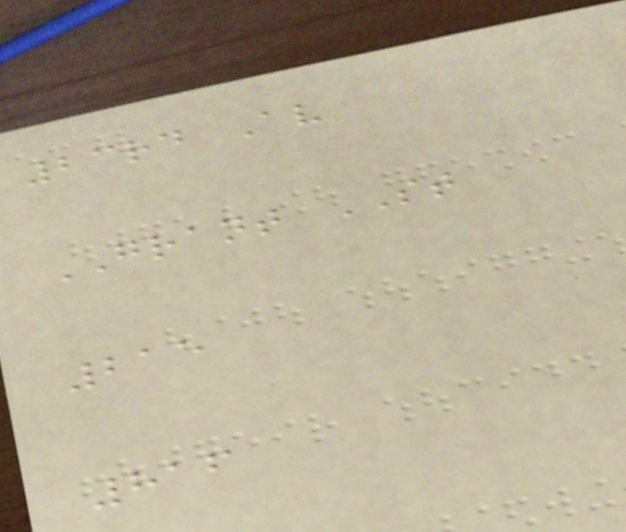23rd Av
GRANT ST
215
816
